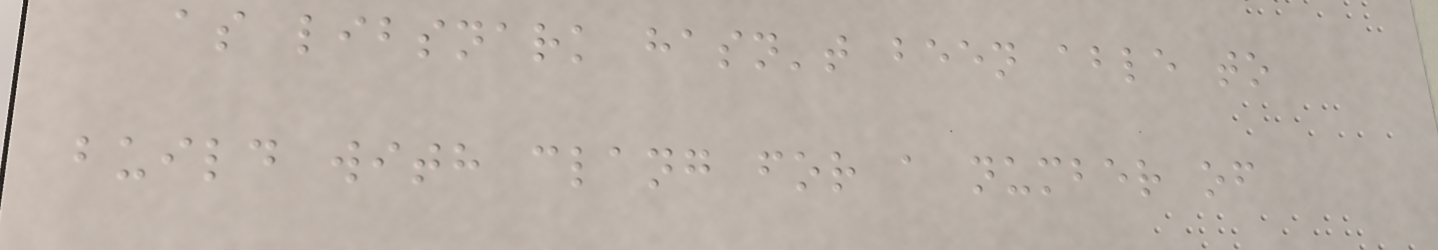as libsnark hasn't been able to
build with clang for a number of
